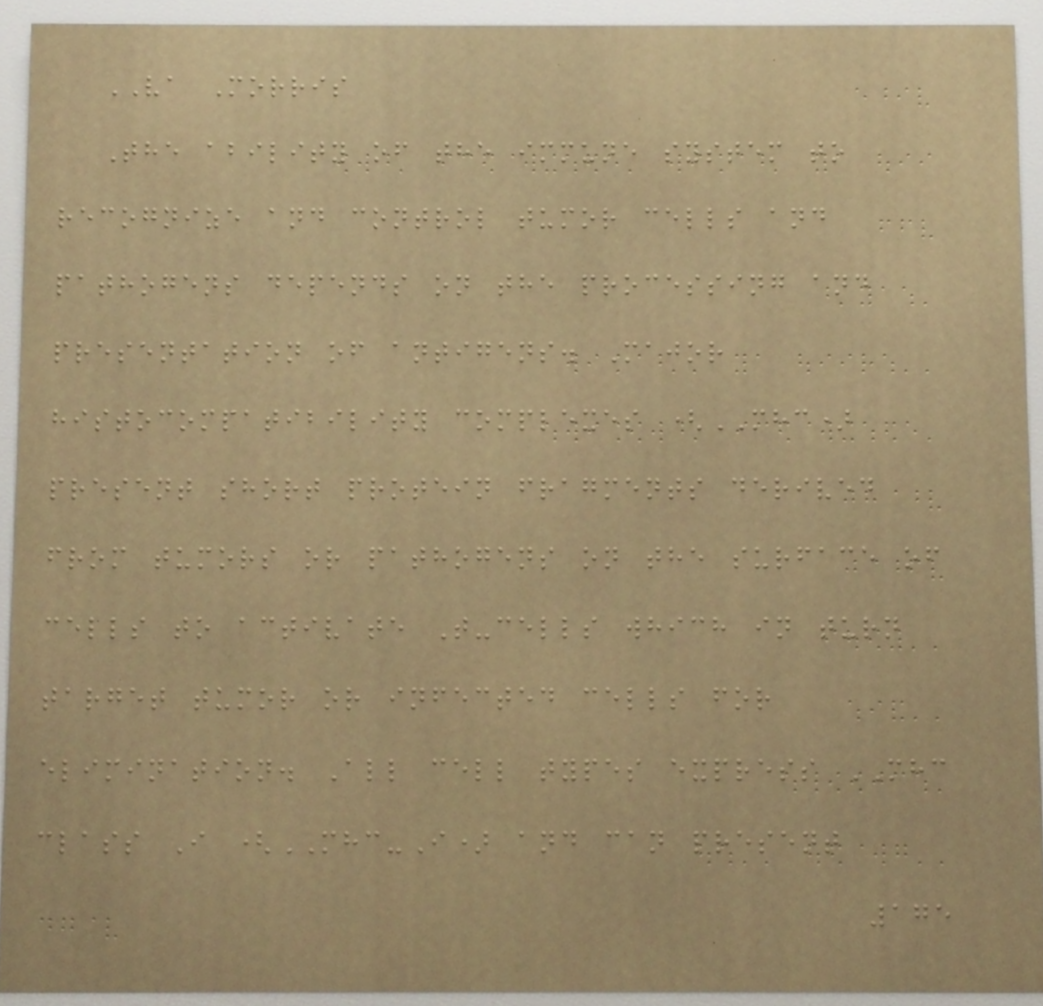VA Morris
The ability of the immune system to
recognize and control tumor cells and
pathogens depends on the processing and
presentation of antigens. Major
histocompatibility complexes (MHC)
present short protein fragments derived
from tumors or pathogens on the surface of
cells to activate T-cells which in turn
target tumor or infected cells for
elimination. All cell types express MHC
class I (MHC-I) and can present
175
